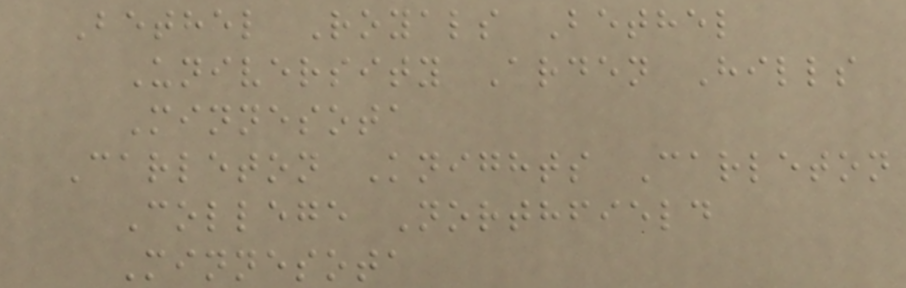Bethel Royals Bethel
University Arden Hills
Minnesota
Carleton Knights Carleton
College Northfield
Minnesota
